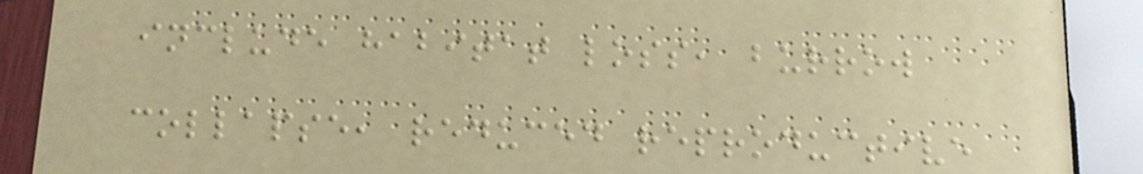include habitat loss, burrow
collapse, reduced reproductive
